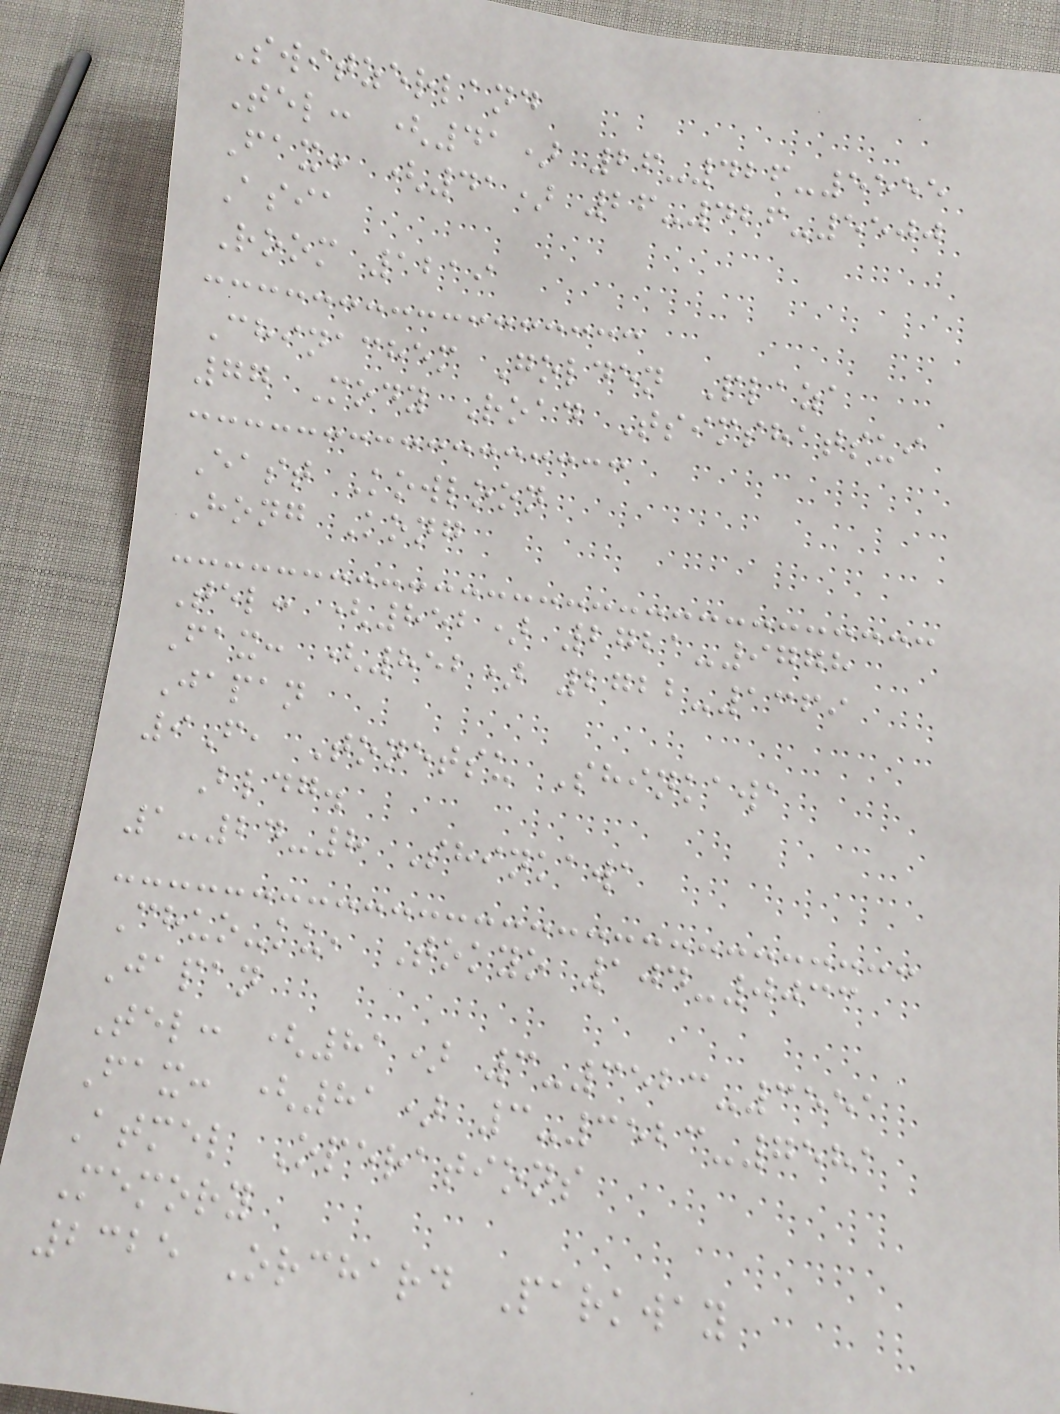Switzerland
Tel: (41) 26-426-5555
Fax: (41) 26-426-5500
Asia
Room 1219
Chinachem Golden Plaza
77 Mody Road Tsimshatsui
East Kowloon
Hong Kong
Tel: (852) 2721-9778
Fax: (852) 2722-1369
Japan
9F, Tonetsu Shinkawa
Bldg.
1-24-8 Shinkawa
Chuo-ku, Tokyo 104-0033
Japan
Tel: (81) 3-3523-3551
Fax: (81) 3-3523-7581
Atmel Operations
Memory
2325 Orchard Parkway
